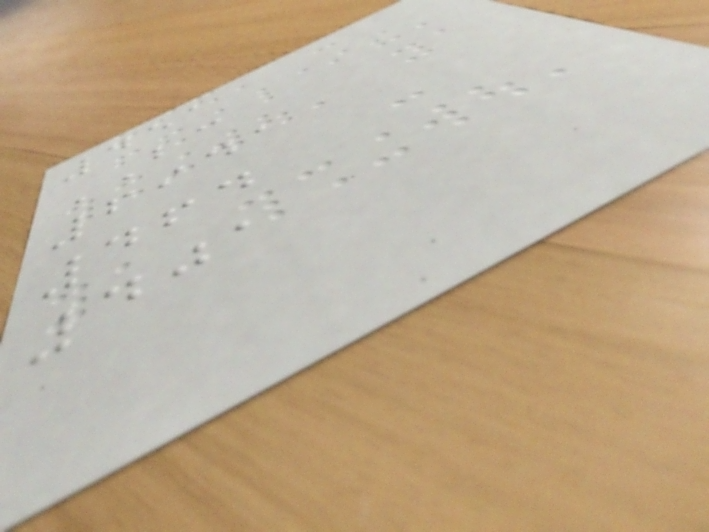451
BC
6941
464
401
